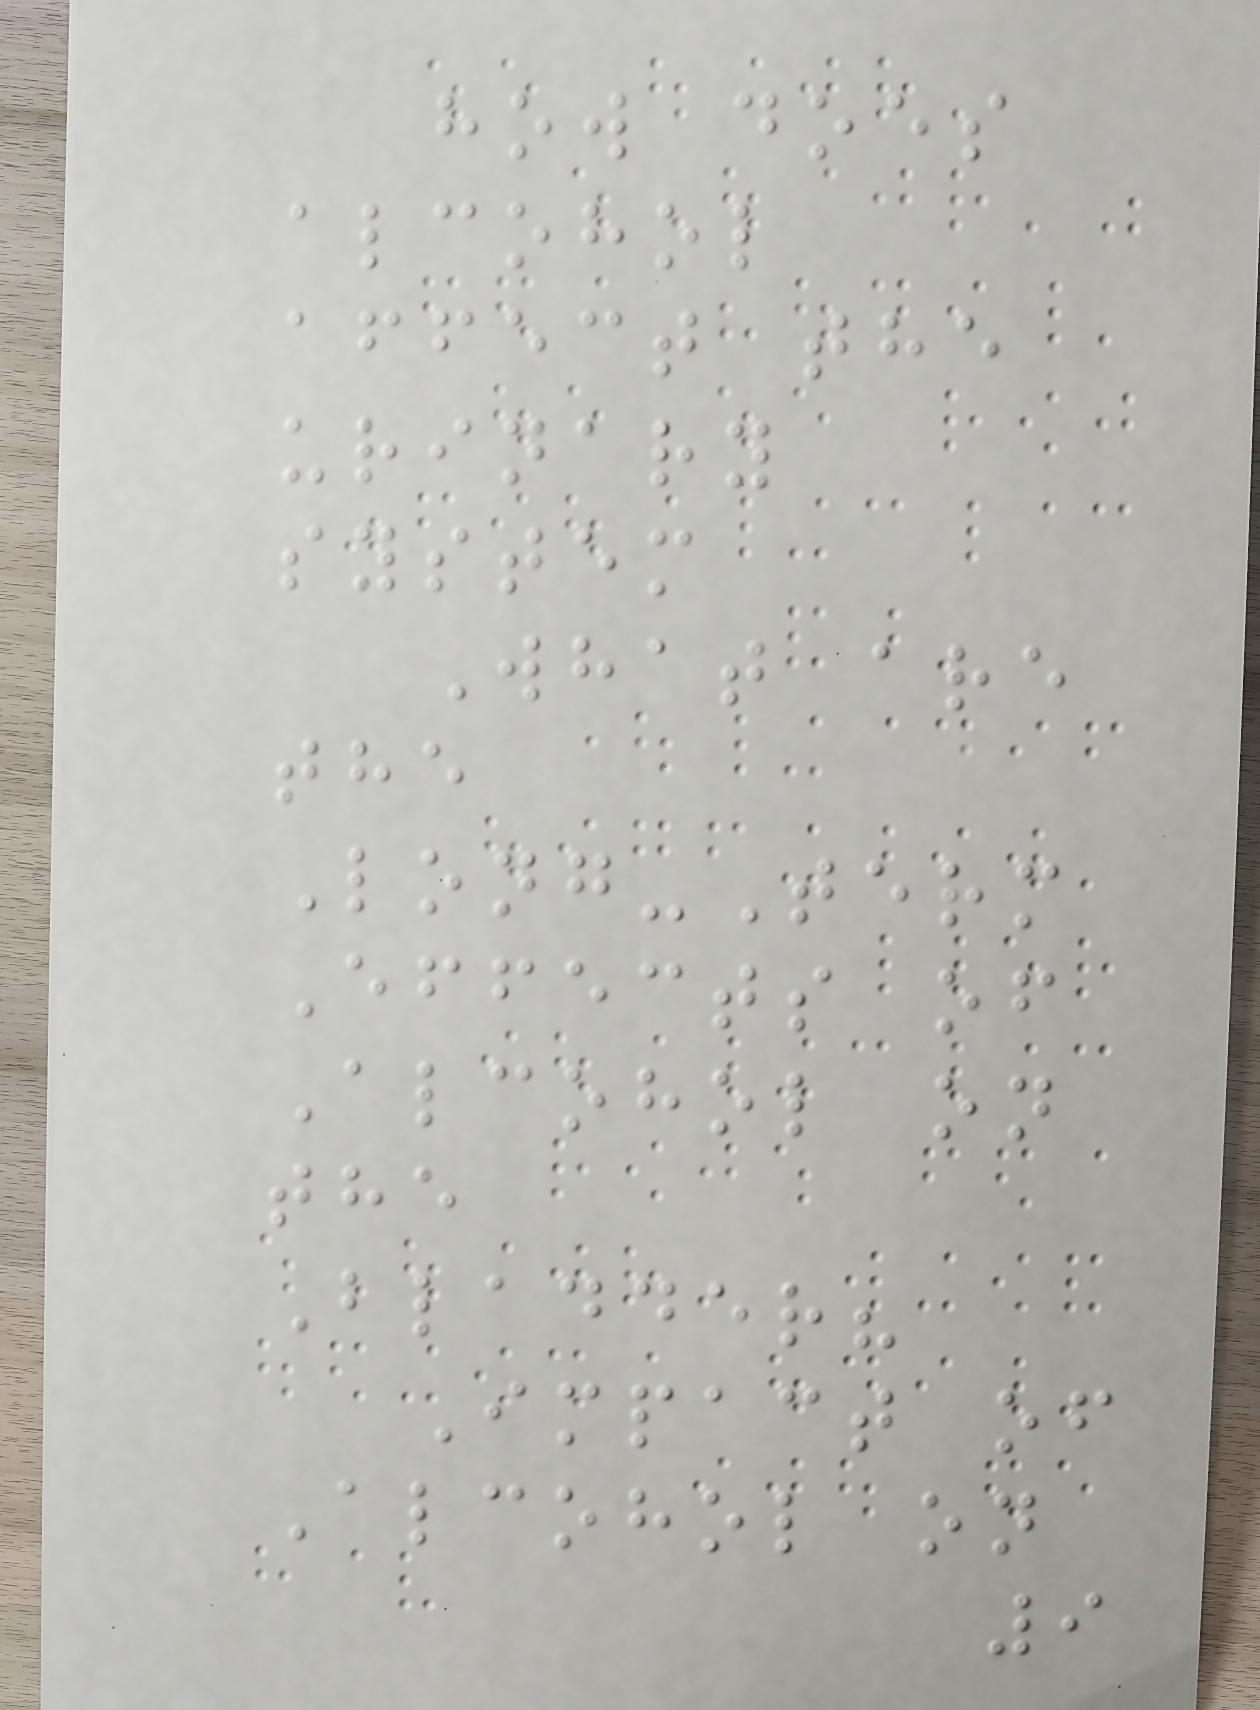how does
alcohol
affect the
urinary
system
What are
the
Long-Term
Effects of
Alcohol on
the
Bladder?
Impact of
Alcohol on
9
